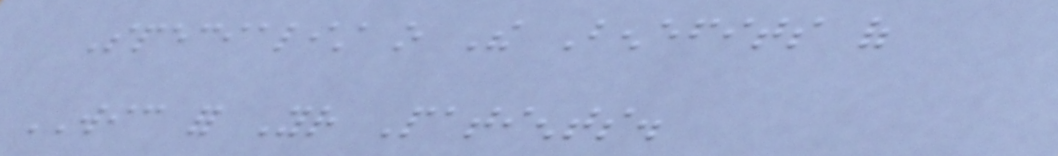Specialist o The Benefits of
WIC for Your Patients.
